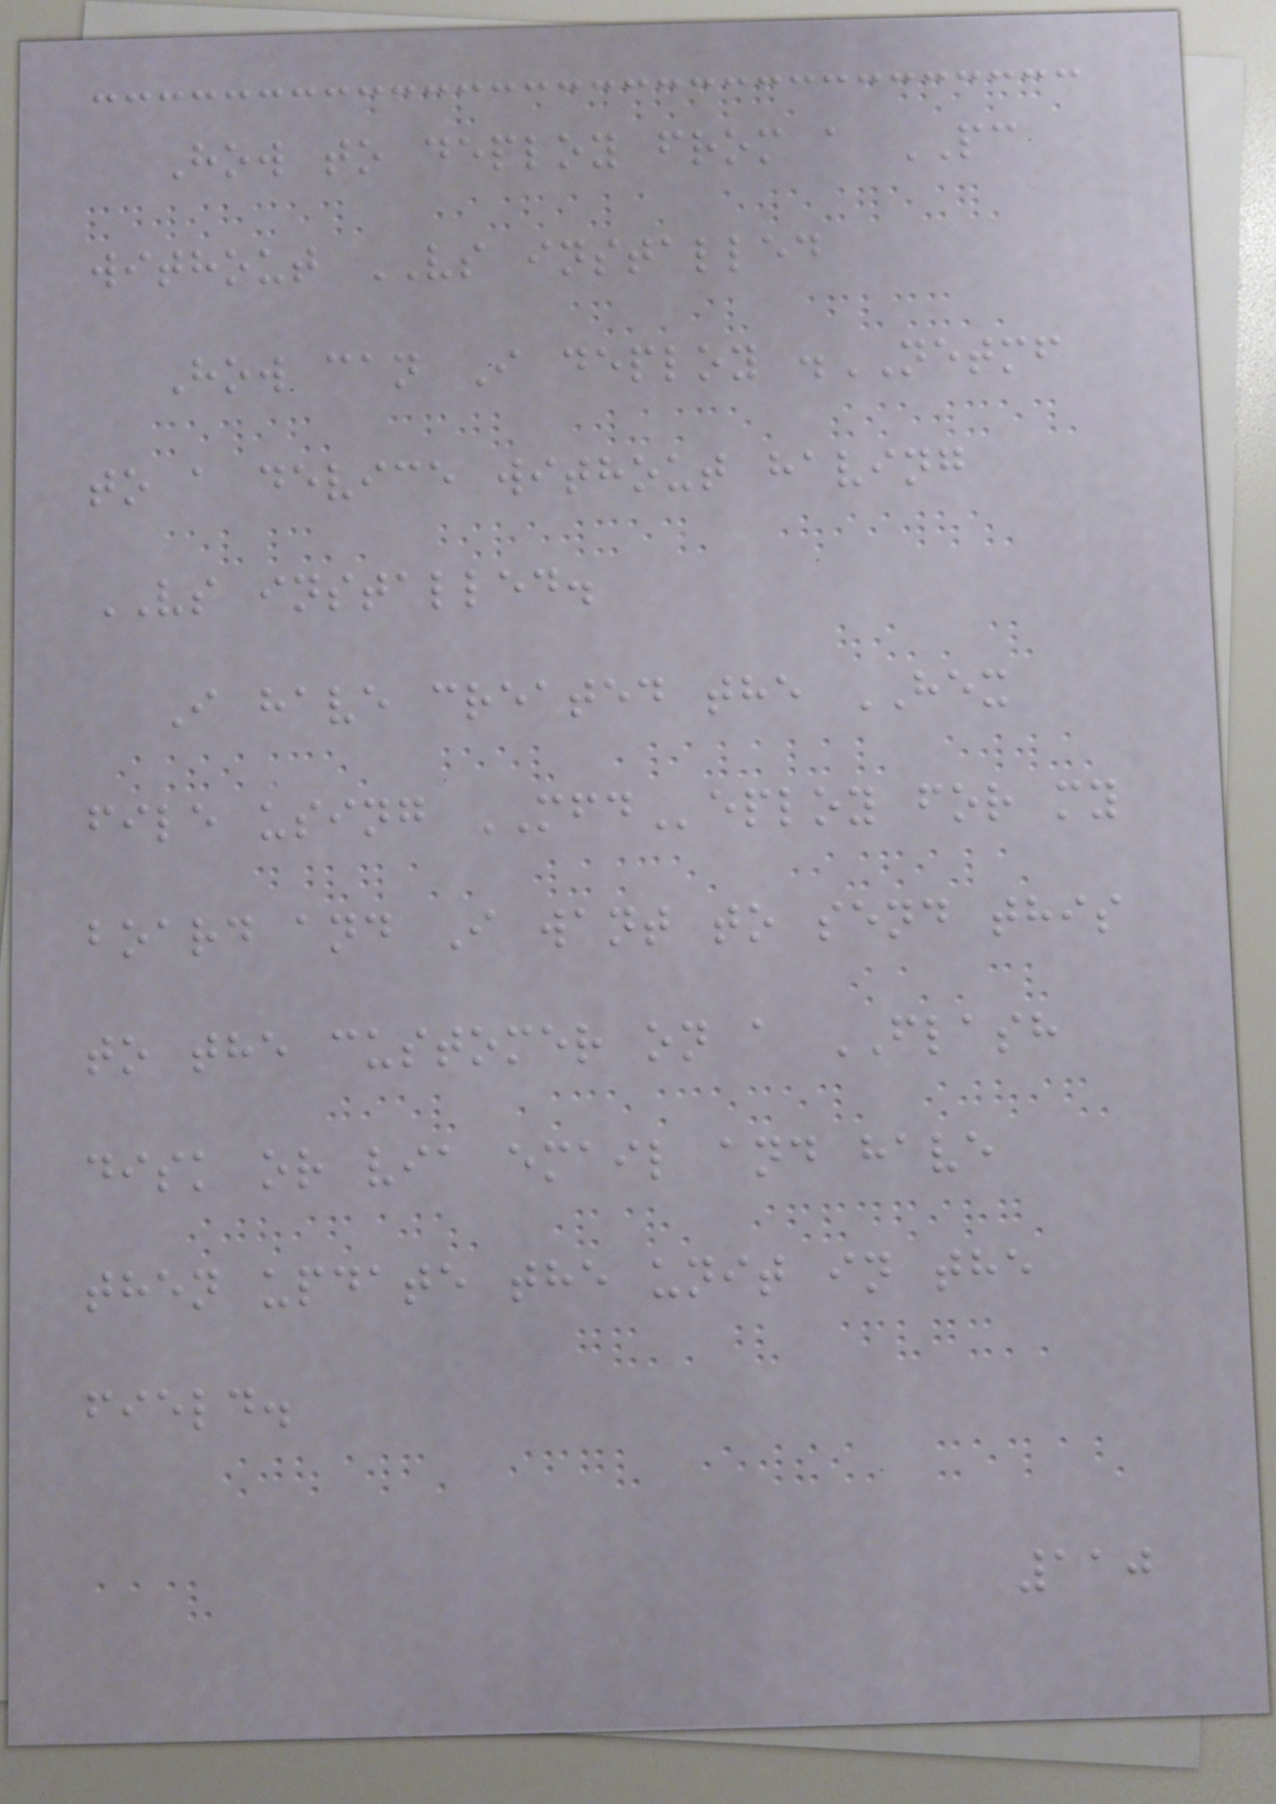How to deploy from a PC
without VS installed
How can I deploy .NETMF
to a device without having
VS installed.
I have created the HEX
file using MFDeploy for my
board and I want to send this
to the customer on a FLASH
disk or via email and have
then update the unit in the
field.
110
